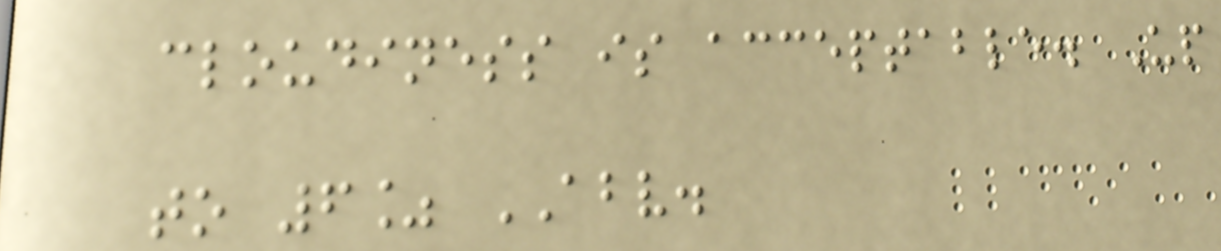cloudiness is acceptable. Up
to 6% ABV.
